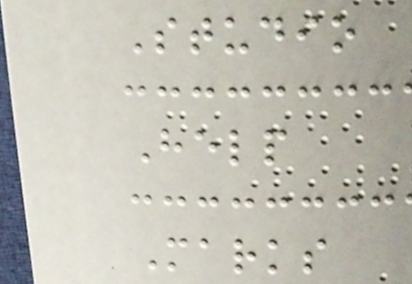Studio
Help
Marks
